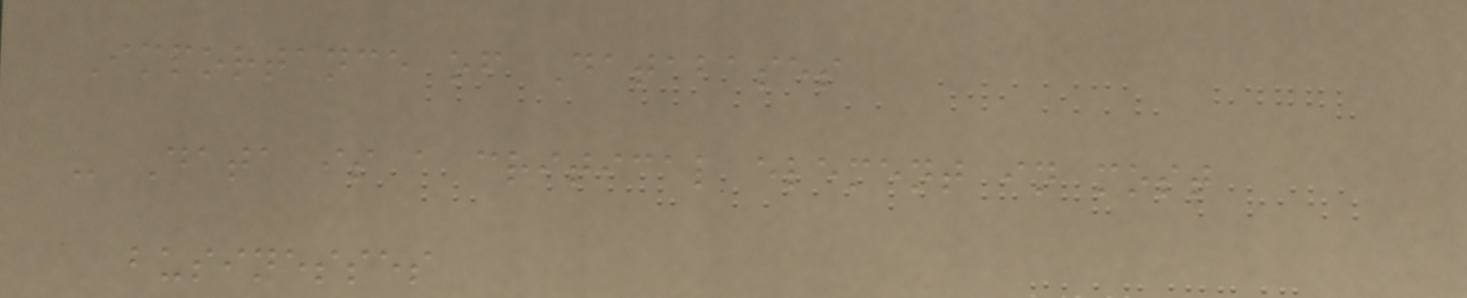Importance of Databases
- Data is a critical element in most
businesses
